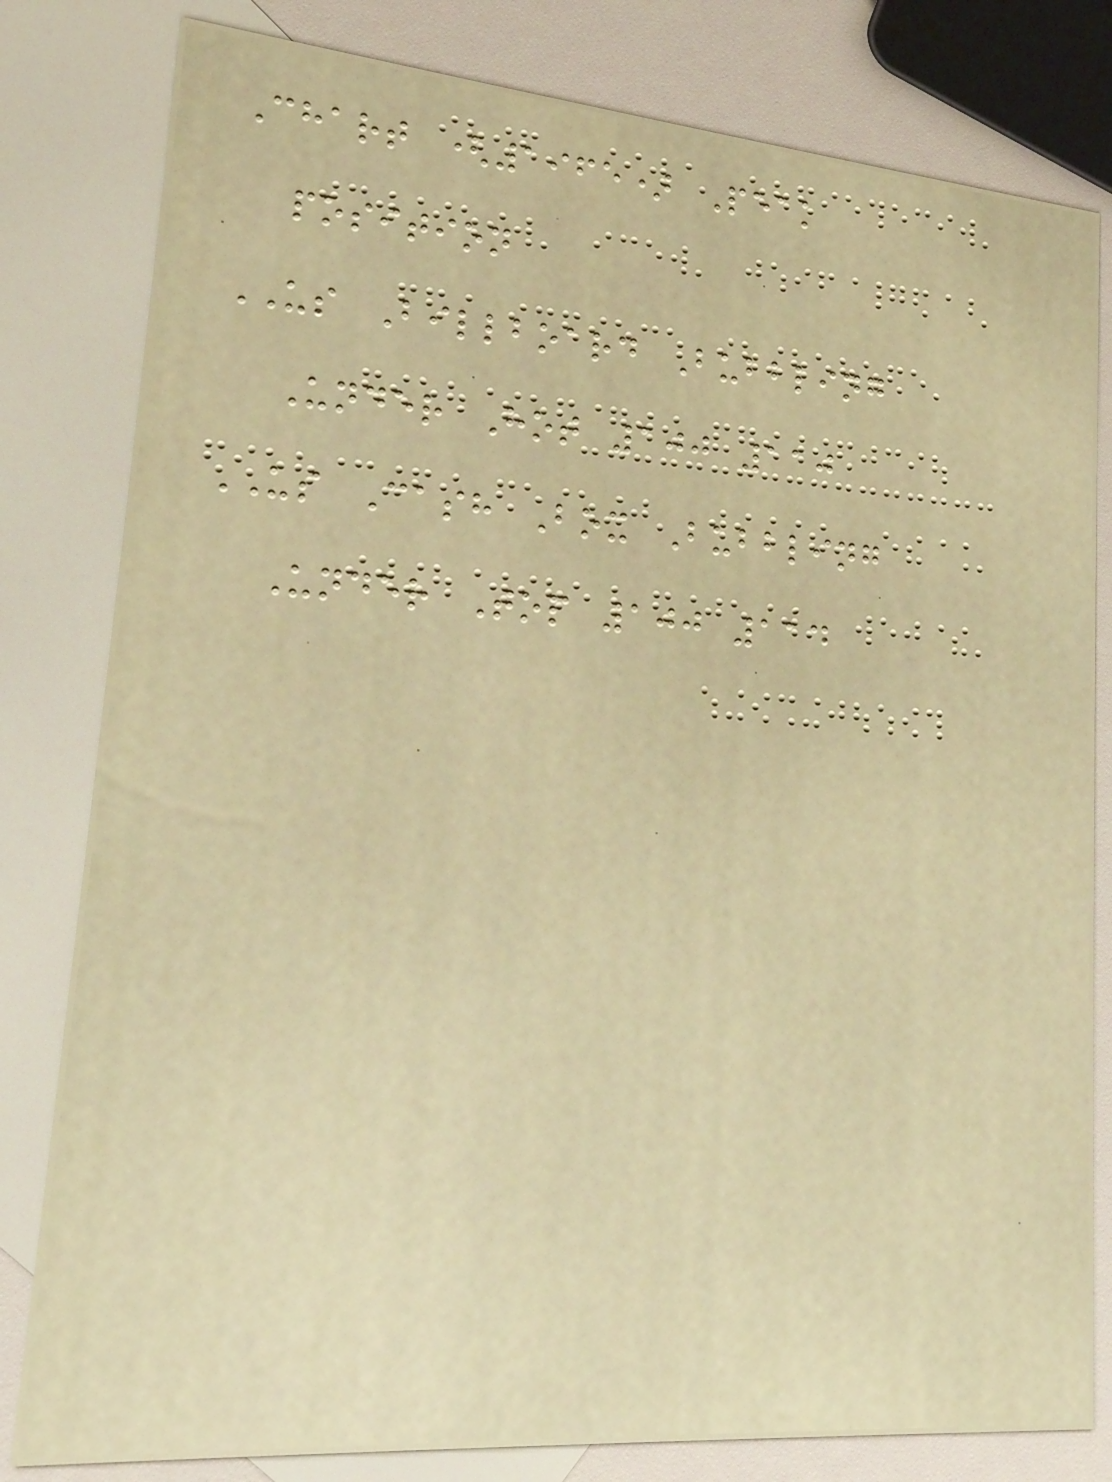Chart (1965) Peak
position
US Billboard Bubbling
Under Hot 100 110
US Cash Box Bubbling
Under Top 100 114
